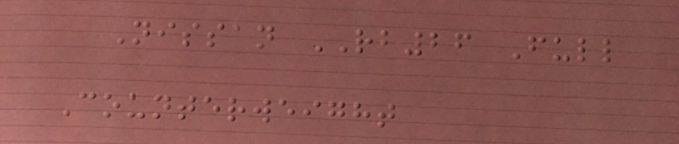Nissan RB26 Full
Counterweight
